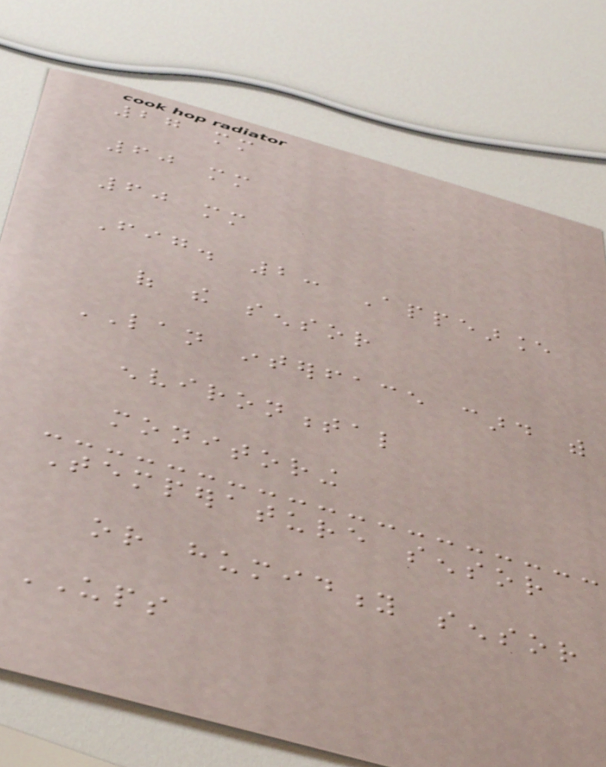27 mm
60 mm
60 mm
Fig. 2: Appearance
of the sensor
LAN interface card with
environmental
monitoring
Temperature sensor
or humidity sensor
UPS
